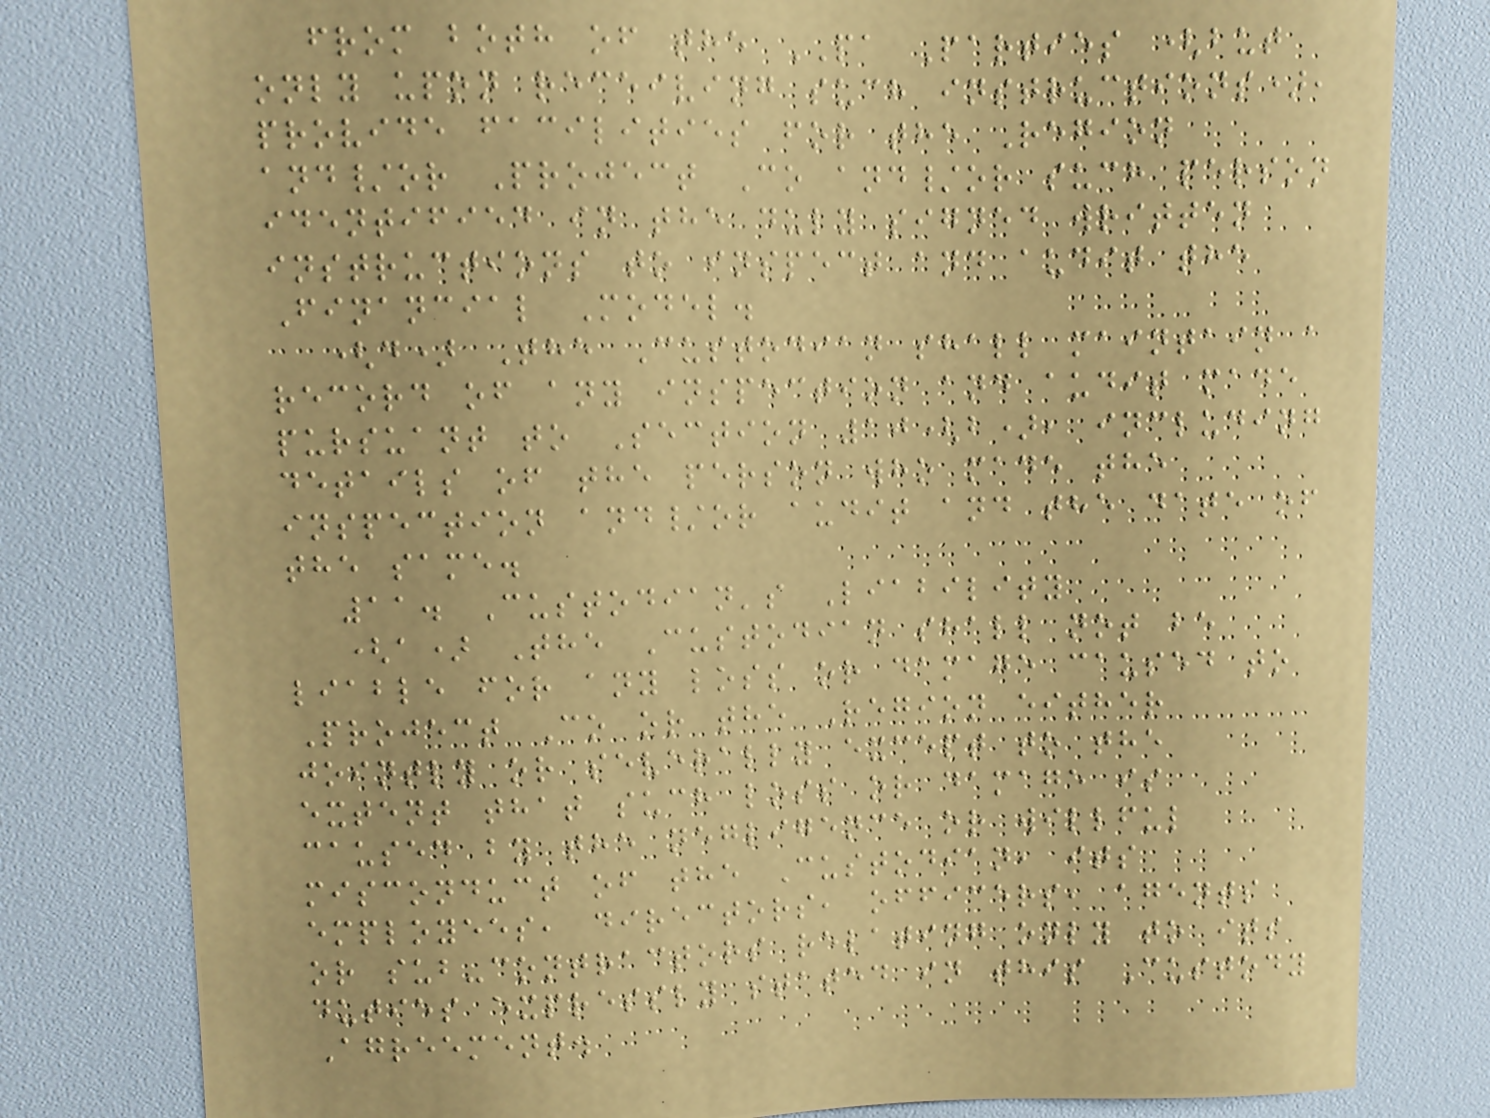from both of the PA Parties (but
only upon receiving such instructions),
provide facilities for the Region
and/or Project Co and/or such person
identified in the duly signed written
instructions to inspect and audit the
Financial Model.
(d) The Custodian shall maintain a
record of any inspection and audit made
pursuant to Section 10(b), including
details of the person who made the
inspection and/or audit and the date of
the same.
11. Custodian's Liability
(a) The Custodian shall not be
liable for any loss or damage caused to
Project Co or the Region either
jointly or severally except to the
extent that such loss or damage is
caused by the negligence or willful
misconduct of the Custodian, its
employees, directors, officers, agents
or sub-contractors relating only to its
duties expressly stated in this Custody
Agreement.
